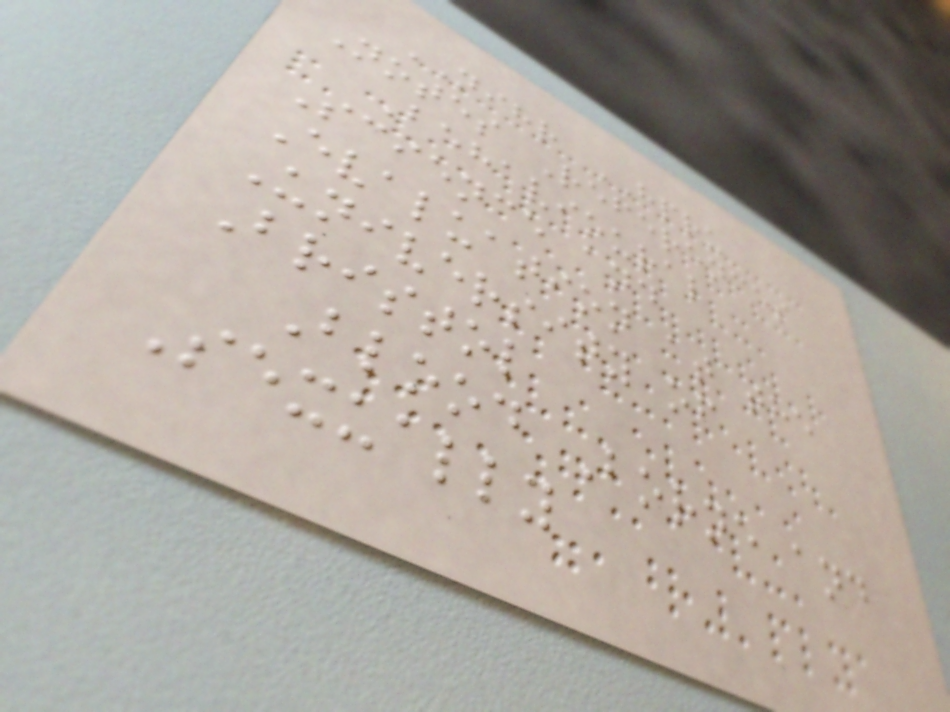NIHR HPRU
Notes References
Behavioural
Science and
Evaluation at the
University of
Bristol
Blood Borne and
Sexually
